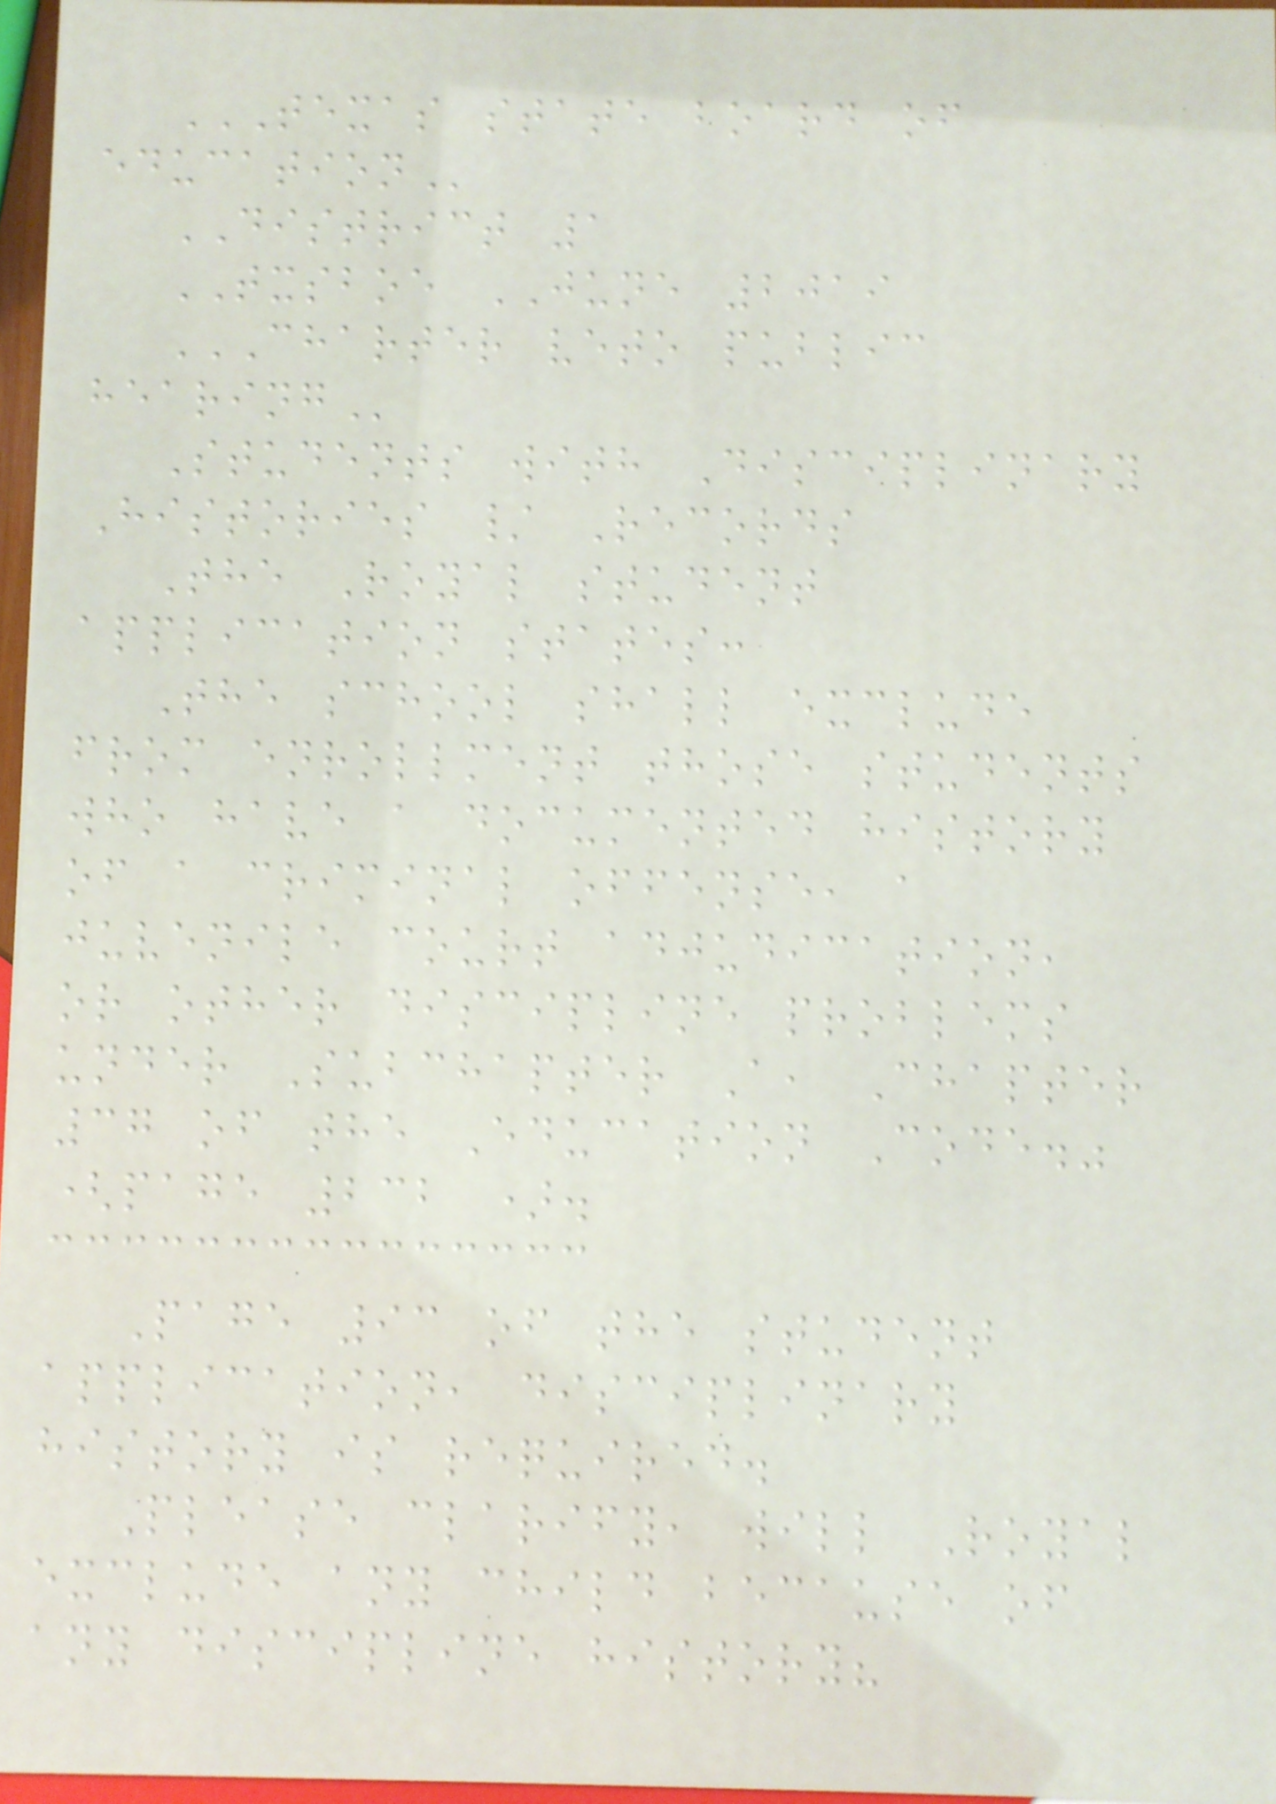TEXAS STATE BOARD OF
EDUCATION
DISTRICT 1
TXSBOE JUNE 2019
CHARTER VETO PUBLIC
HEARING
Students with Disciplinary
Histories / Records
The Royal student
application states:
The school shall exclude
from enrollment those students
who have a documented history
of a criminal offense, a
juvenile court adjudication,
or other discipline problems
under Subchapter A, Chapter
37 of the Education Code."
(page 232 ).
Page 93 of the student
application, disciplinary
history is required.
Please clarify, will Royal
exclude any child because of
any discipline history?
